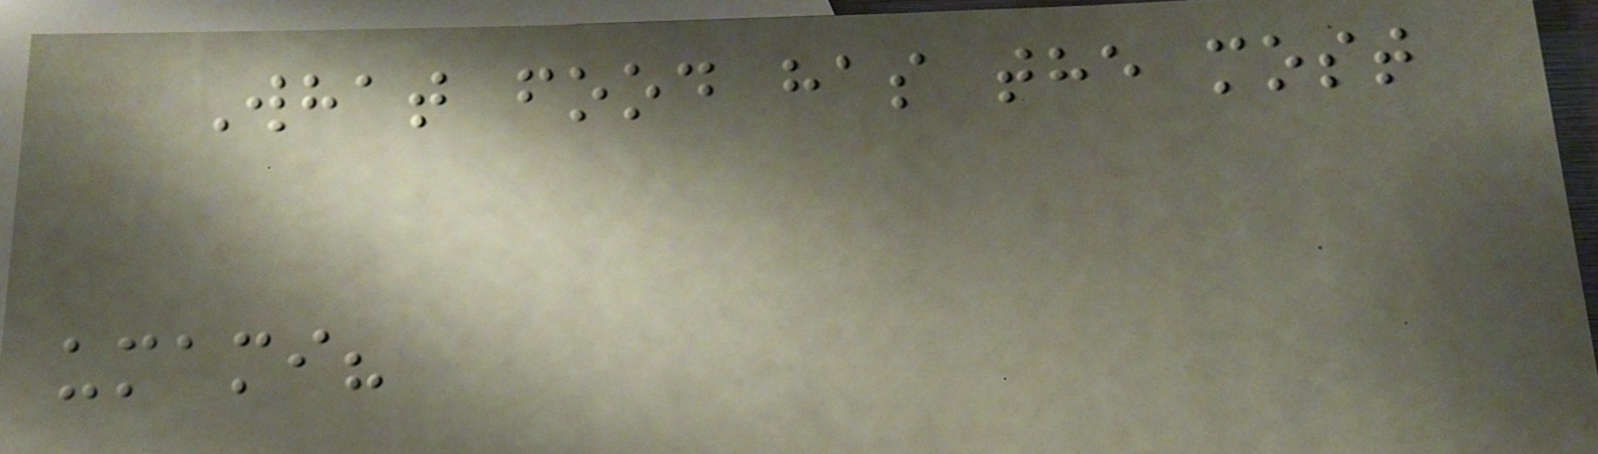What food has the most
umami?
